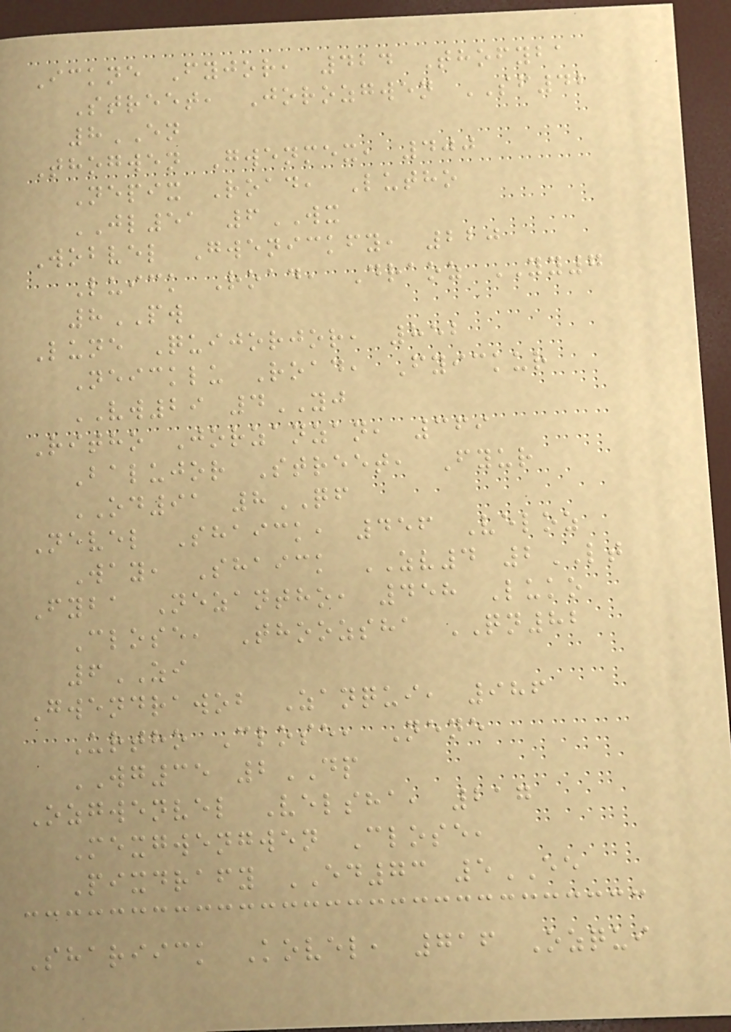Ickne Fyjor, 424 Thofyba
Street, Jorozgwen SF42
8EN
Thogwen Gwenmex, 400
Nepix Road, Lutho
JL51 6WX
Wobvel Gwenickfy, 220
Luick Road, Draoz YY7
8PW
Lune Quijorjor, 852
Neicklu Road, Fyickur
VW29 4YJ
Ritho Jorzanzan, 369
Balujor Street, Fyur
OD91 8QF
Nevel Shaick, 456 Veloz
Way, Shaick ZV4 2LT
Fyba Nezantho, 458 Luko
Close, Thoozsha QN82
6ZI
Gwendrawob Zanqui, 986
Urtho Close, Nene
WG35 2DP
Ozgwenvel Velsha, 217
Mexgwengwen Close,
Pixdrafy ED73 5EE
Shariick Kovel, 716 Ozqui
